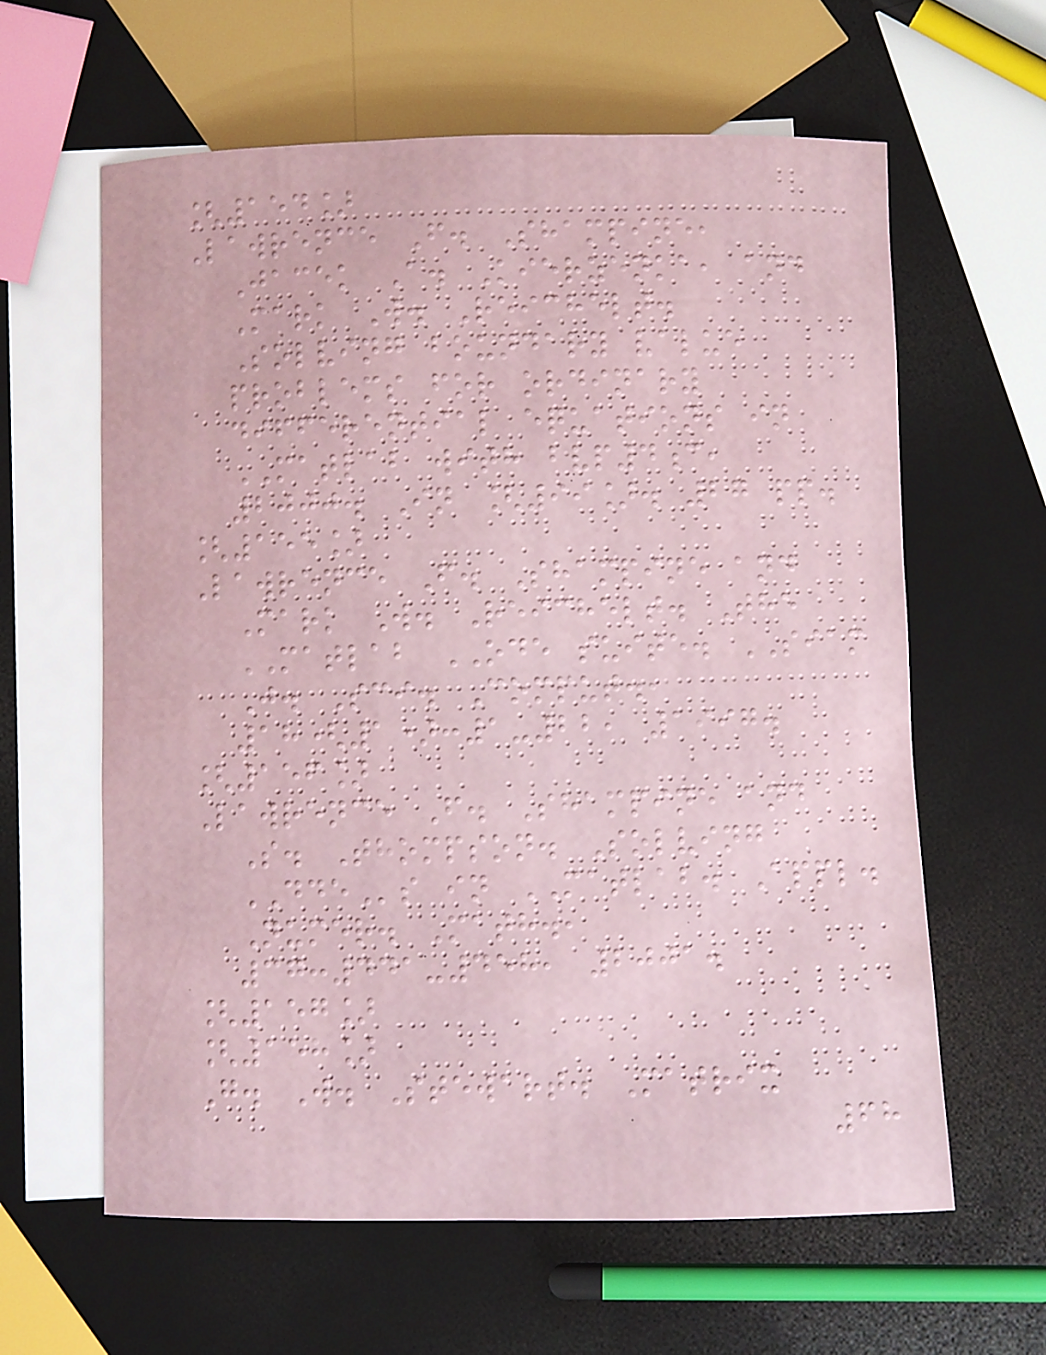[154]
Lawrence F. Shampine,
Jacek A. Kierzenka, and
Mark W. Reichelt.
Solving boundary value
problems for ordinary
differential equations in
MATLAB with bvp4c,
2000. In [99]. 27 pp.
[155]
Lawrence F. Shampine and
Mark W. Reichelt. The
MATLAB ODE suite. SIAM
J. Sci. Comput.,
18(1):1-22, 1997.
[156]
Lawrence F. Shampine and
S. Thompson. Solving
DDEs in MATLAB. Appl.
Numer. Math.,
37:441-458, 2001.
[157]
[158]
G. W. Stewart. Matrix
68
